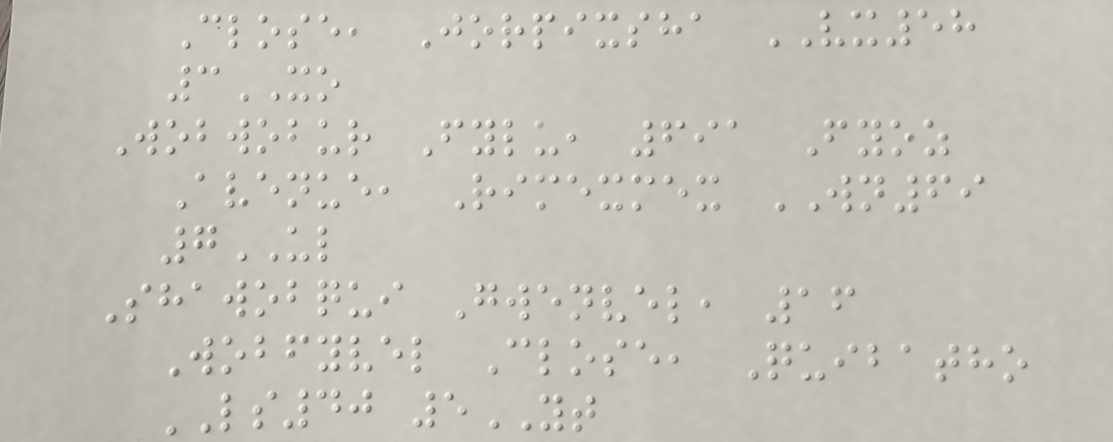Close, Jorpixsha VX58
3XO
Wobwobur Fylu, 691 Fyoz
Avenue, Rimexmex WN69
7UL
Shawobqui Gwenvel, 16
Wobfyvel Close, Quibatho
LS40 5YT
